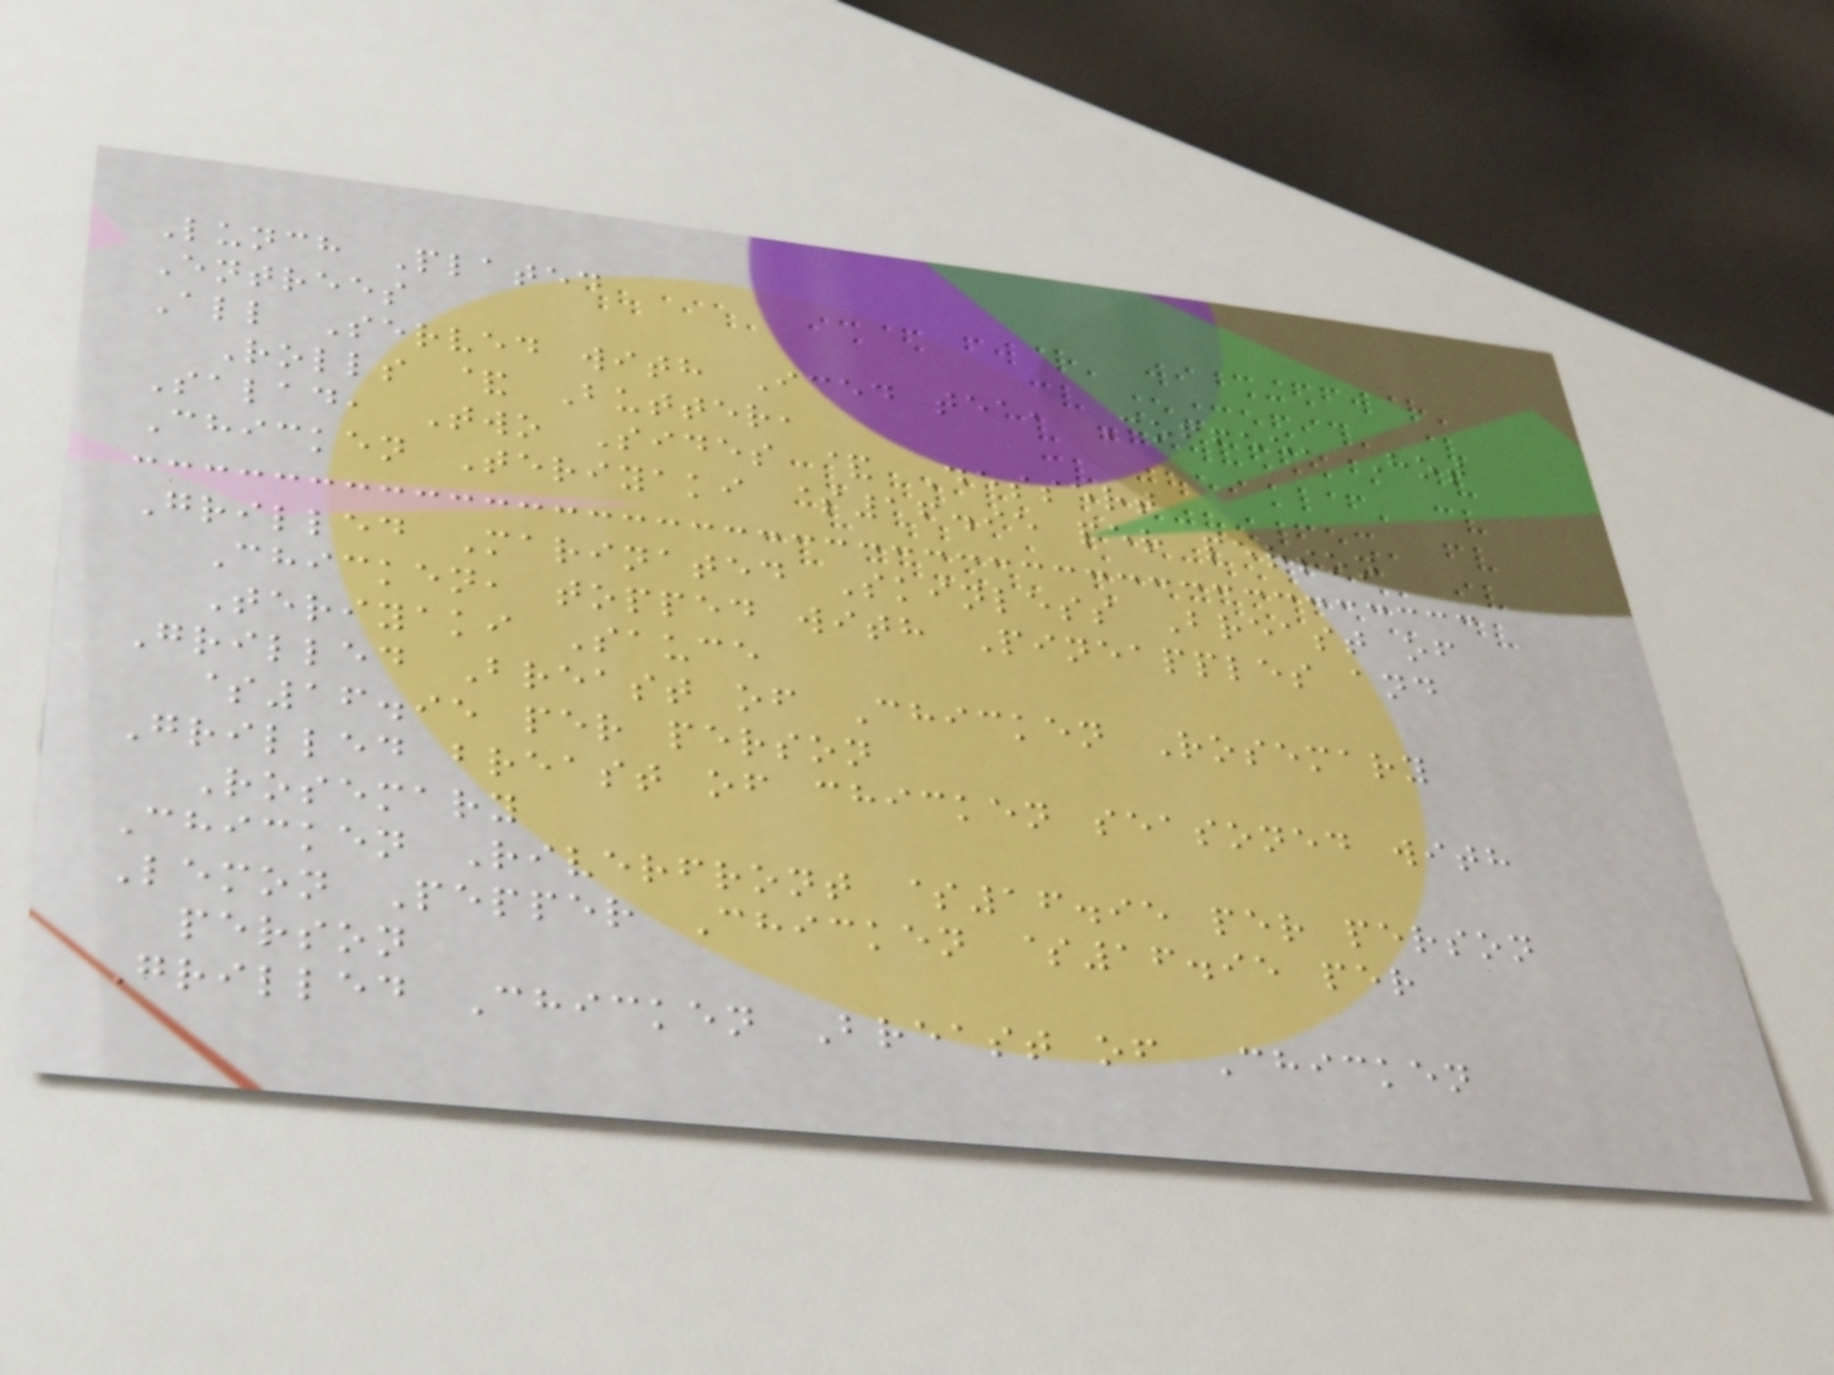Lunch Plated
Entrees
All Served with Iced tea, Coffee, Hot
Rolls & Butter,
Salad, Two Sides & Dessert
Chicken Teriyaki $16.95 per person
Grilled Marinated Skinless Breast of
Chicken, topped with Pineapples and
Teriyaki Sauce
Grilled Breast of Chicken Rosemary
$16.95 per person
Grilled breast of chicken seasoned with
Rosemary
Chicken Riverfront $16.95 per person
Lemon Pepper Chicken $16.95 per
person
Grilled Chicken Breast of Chicken
